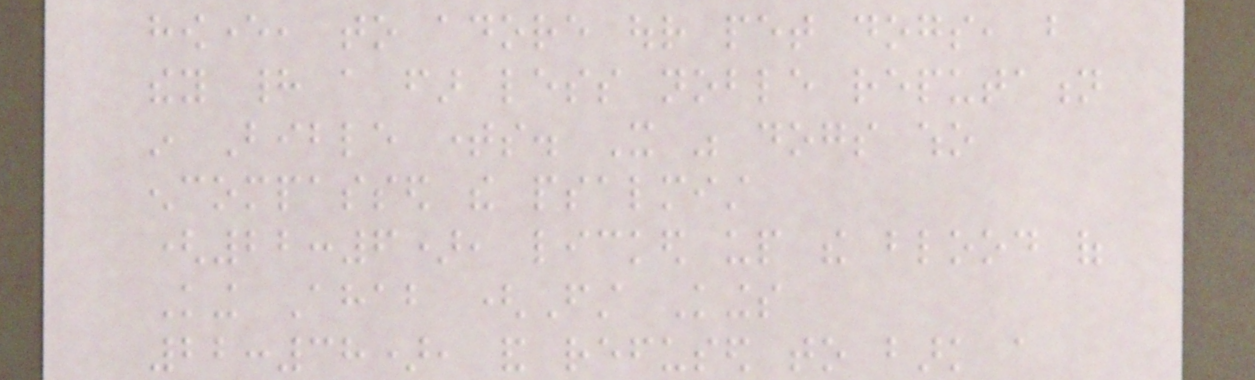however, to adore our pet dogs, but
they had a far less noble reputation
in Bible times. It was dogs who
encompassed the psalmist
(22:6), licked up the blood of
King Ahab (First Kings
22:38), and refused to bark a
